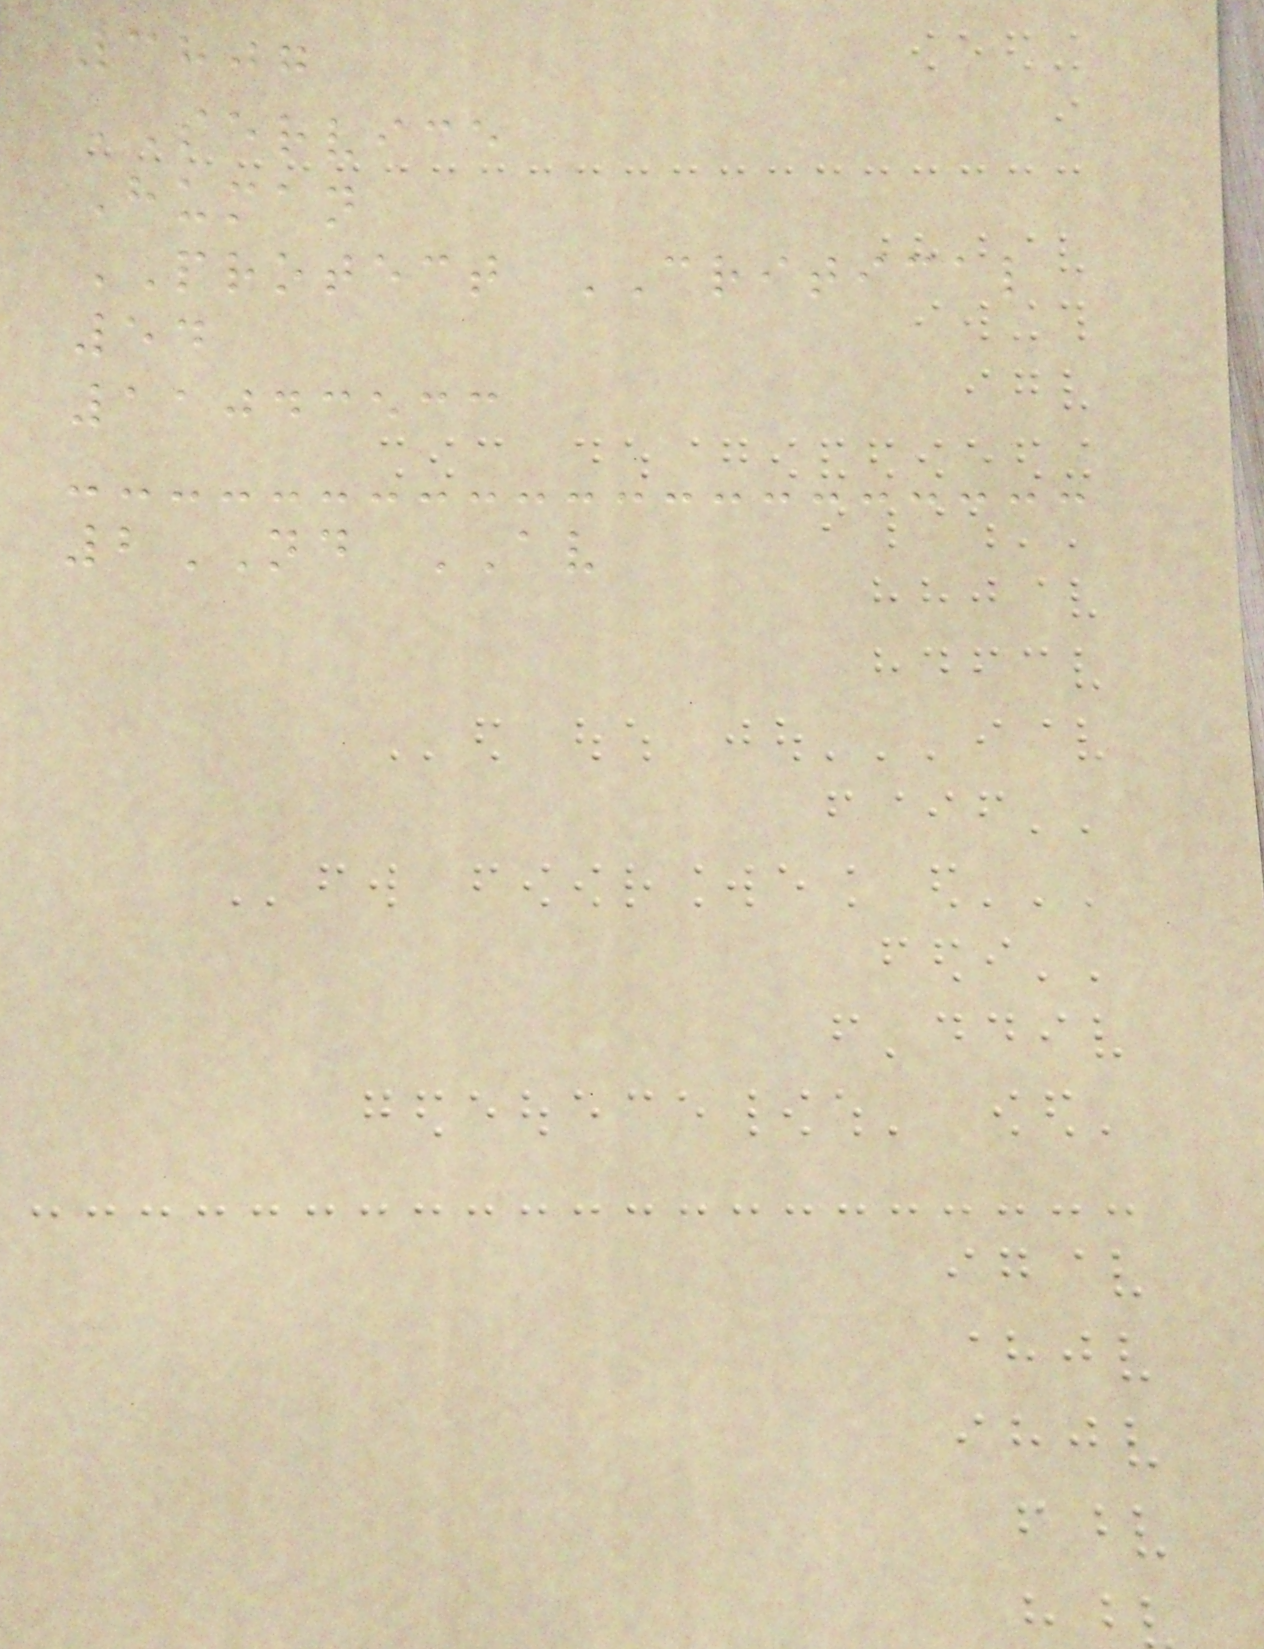3807
SERVICE
Human
PROTECT CRITICAL
54
11043533
2ND AV
